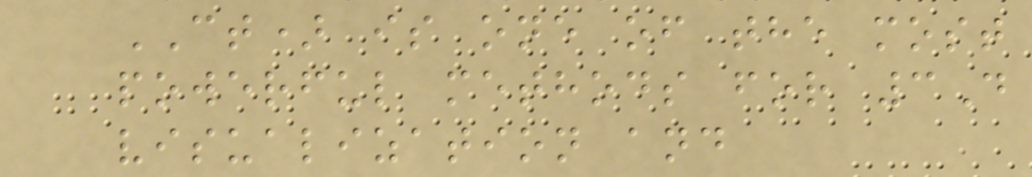CT) is one of the most
powerful methods for 3D
visualization and
